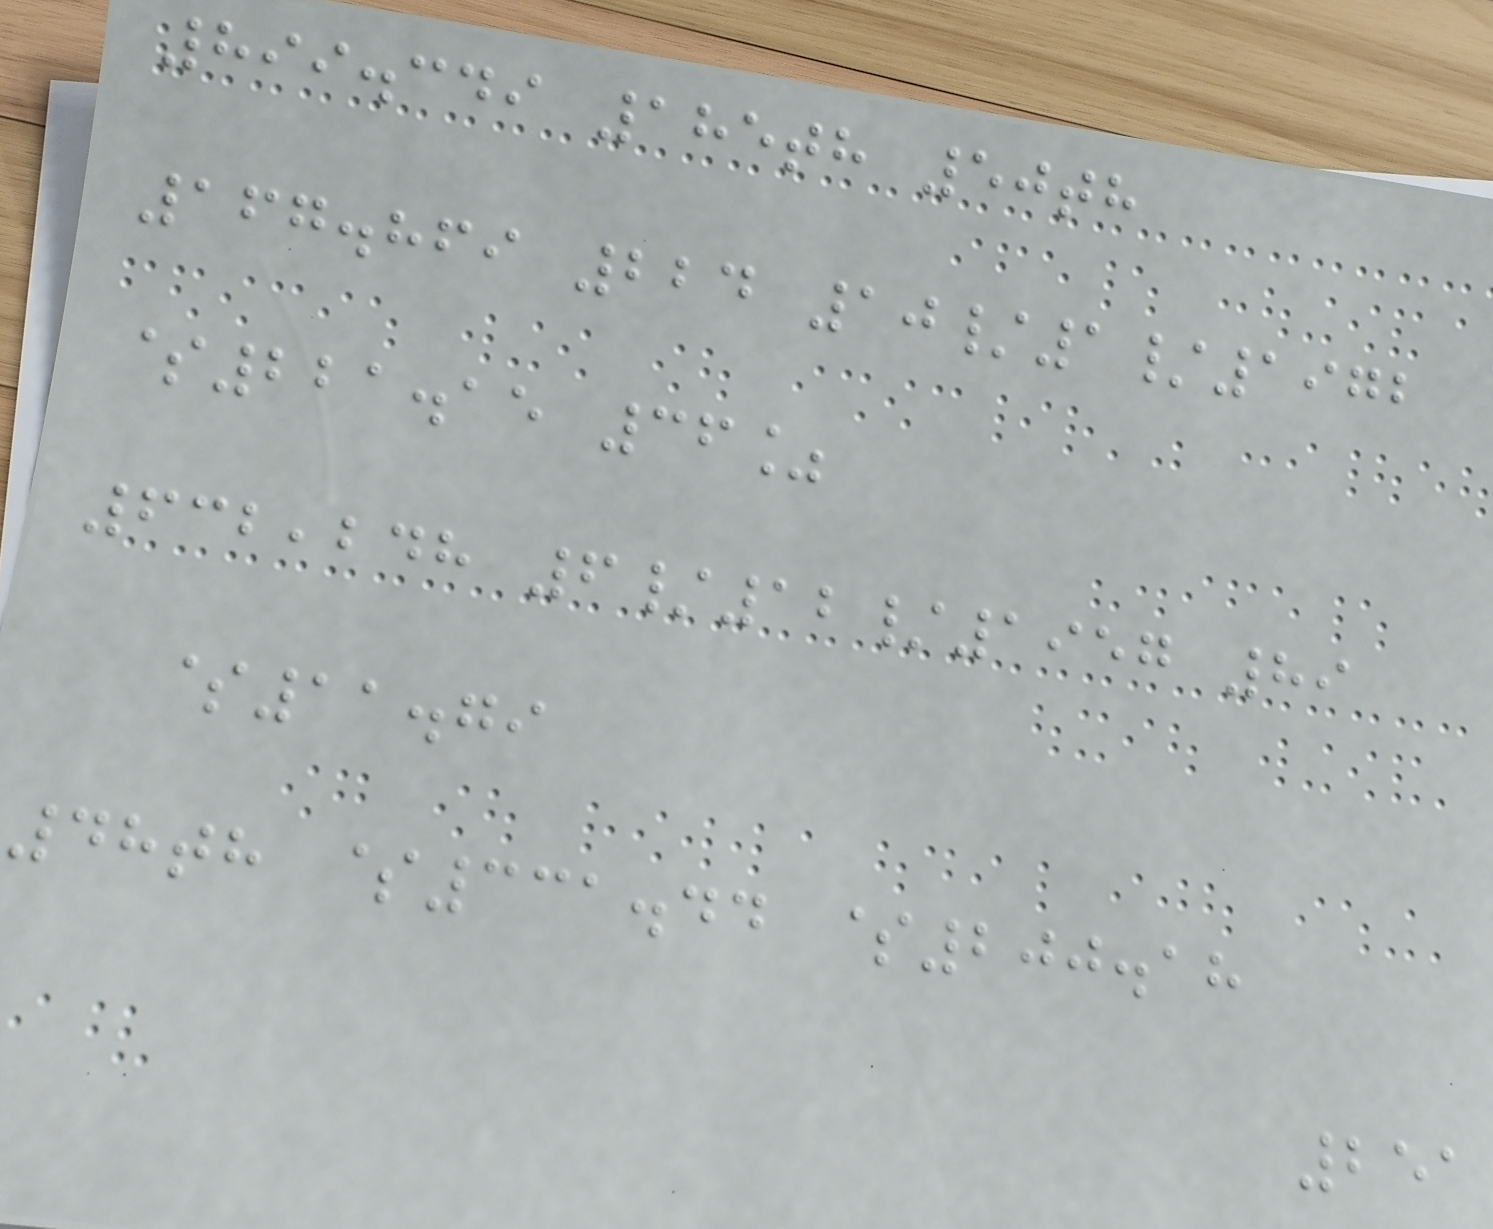899.349 185th 50th
167.869 224 10/1/1972
$221.15 36%
632,248 6/12/1957 89
$11.79
48th $331.44 $200.18
251
